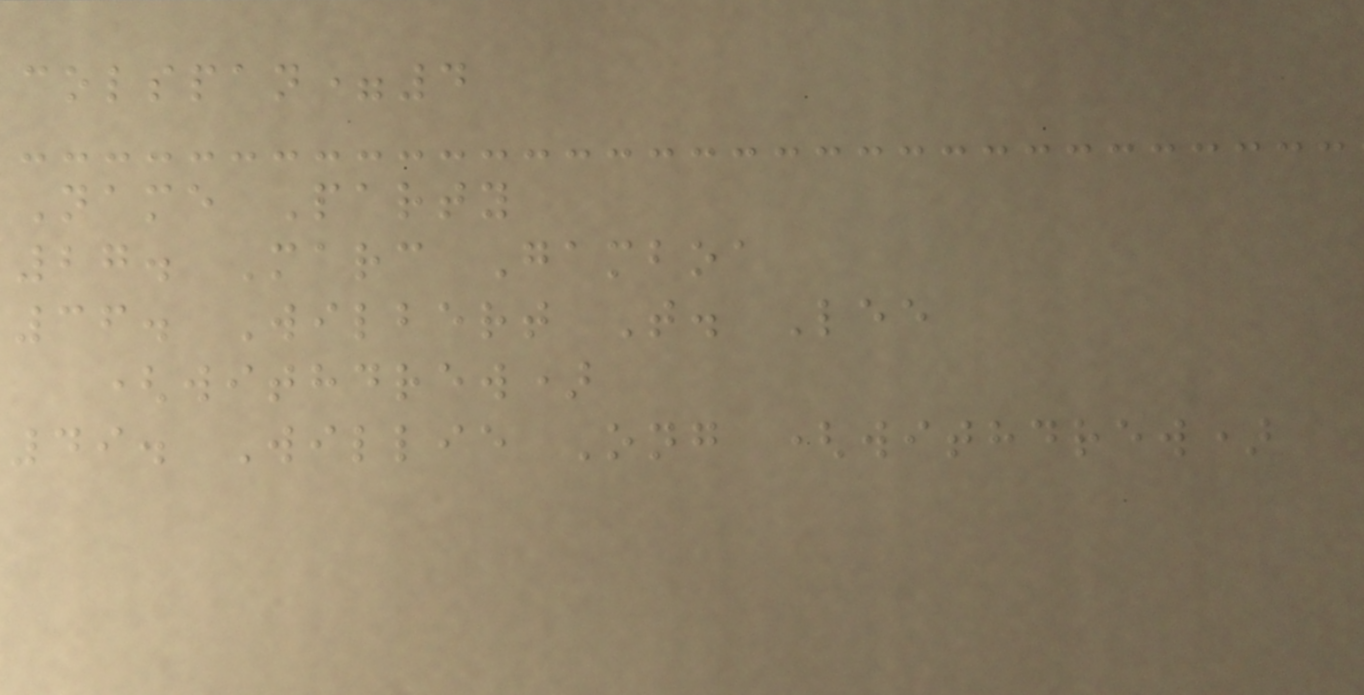colspan=4
Name Party
27. Marc Gamboa
36. Wilbert T. Lee
(withdrew)
49. Willie Ong (withdrew)
